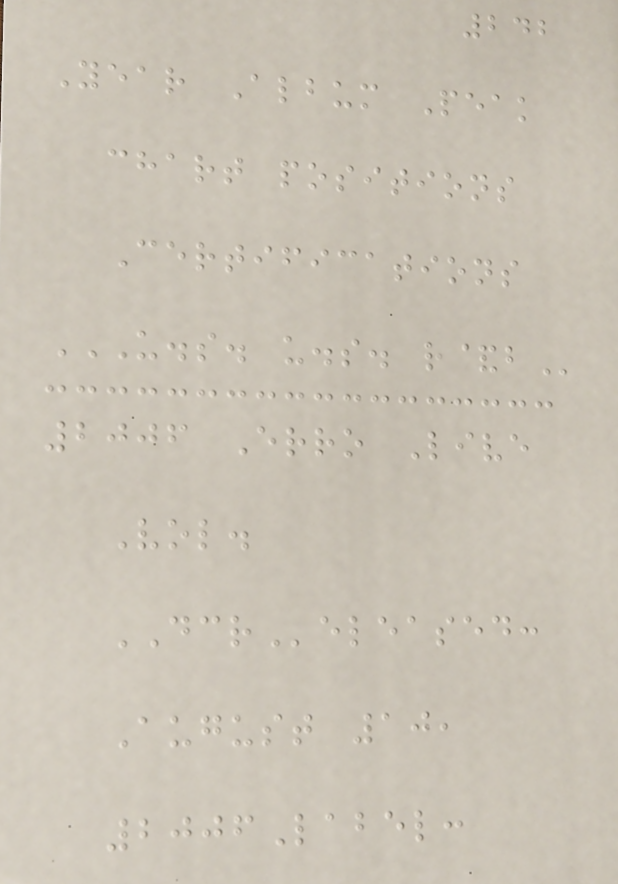242
Year Album Peak
chart positions
Certifications
U.S. U.S. R&B
2006 Erro Live
Vol.
DCReleased:
August 10,
2006Label:
